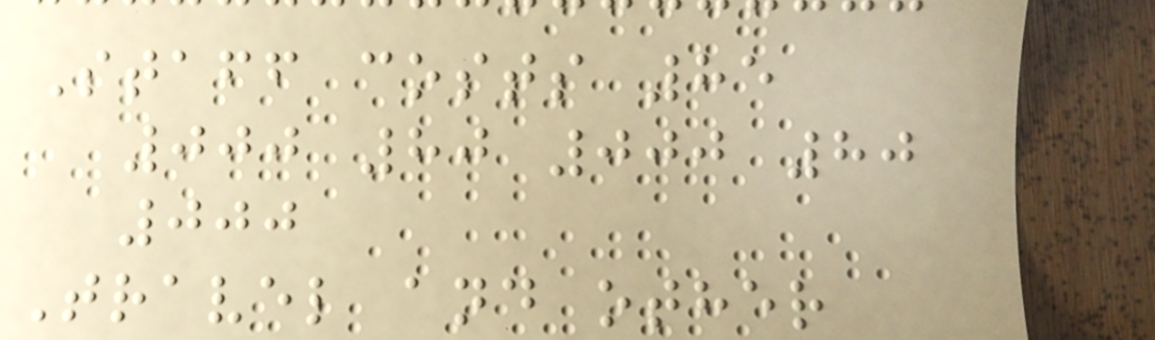Staff costs 85
000 80 000 80
000
Travel and other
